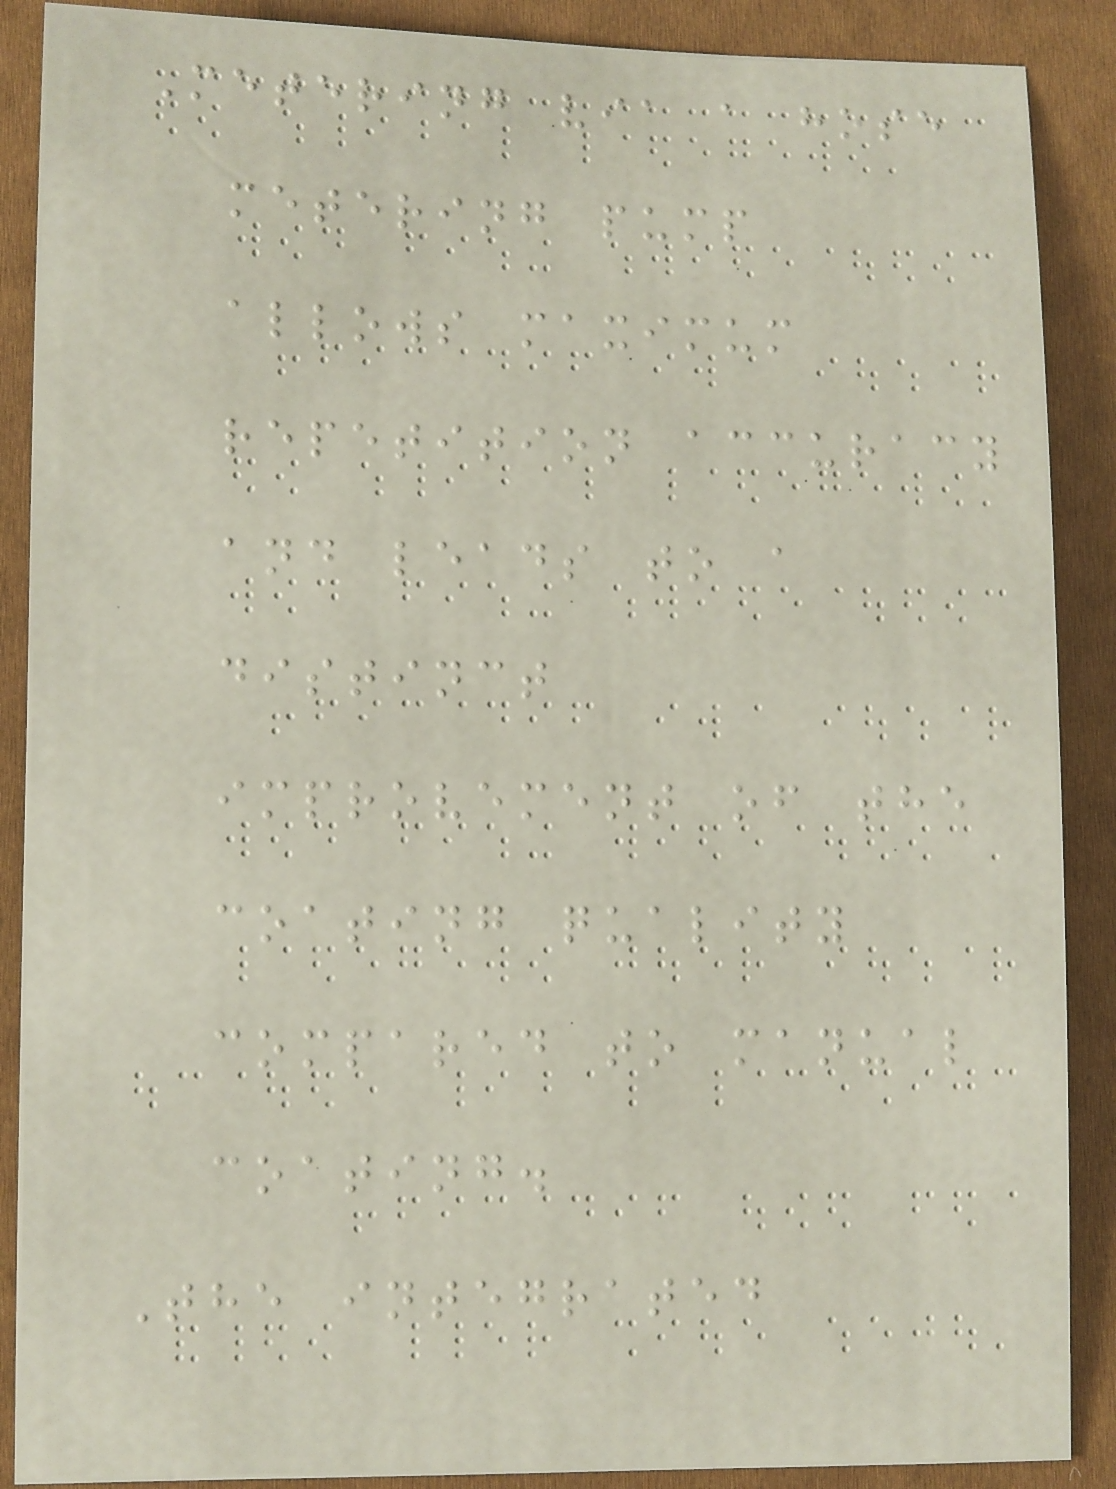Metering via a hose
metering pump
allows maximum
repetition accuracy
and leads to a
distinct
improvement of the
coating quality
compared to manual
coating.
The integrated
